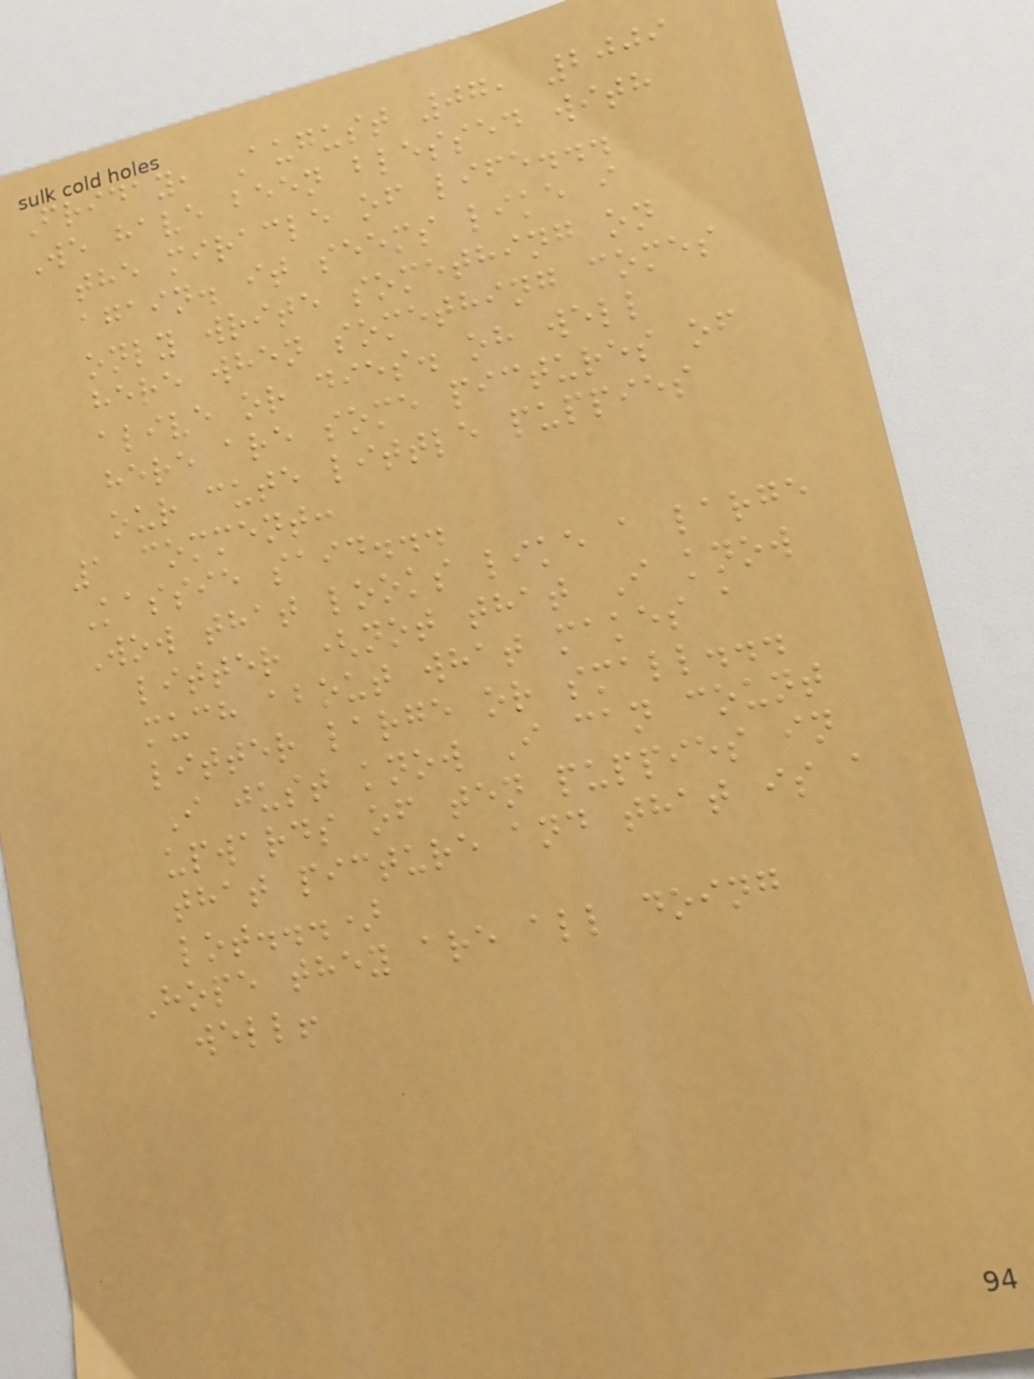Friday, August 07, 2009
We have been blessed with
the miracle of life...
again. it seems like i
only write something on
here when something comes
alive or dies. oh well
here are some pictures of
our cute little puppies
1 comment:
Kassie said...
Wow that looks like a large
litter (not that I know
much about what makes a
litter large or small...
I just know I can count
upwards of ten puppies in
that picture and that is a
lot...)
Hope they are all doing
well!
